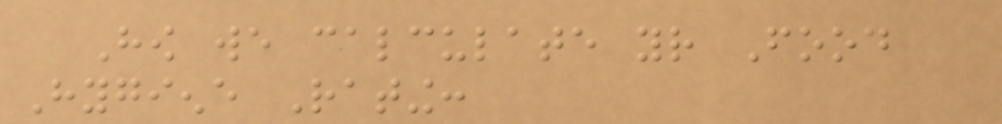How we calculate your Food
Hygiene Rating:
